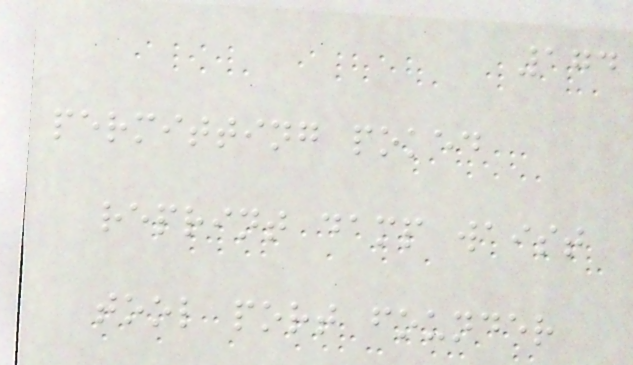174
permitting poked
reprint damp waist
tool port founder
